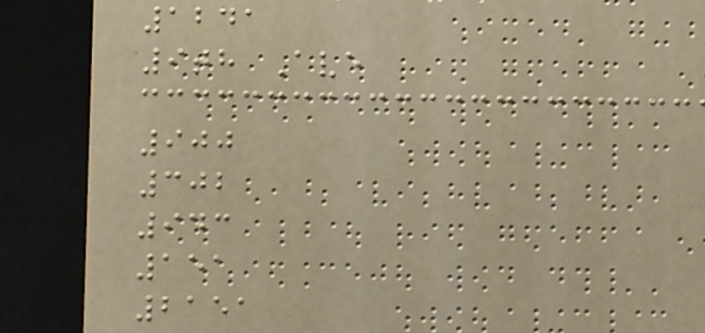1241
9th Ave
900
302
943
151
2151
